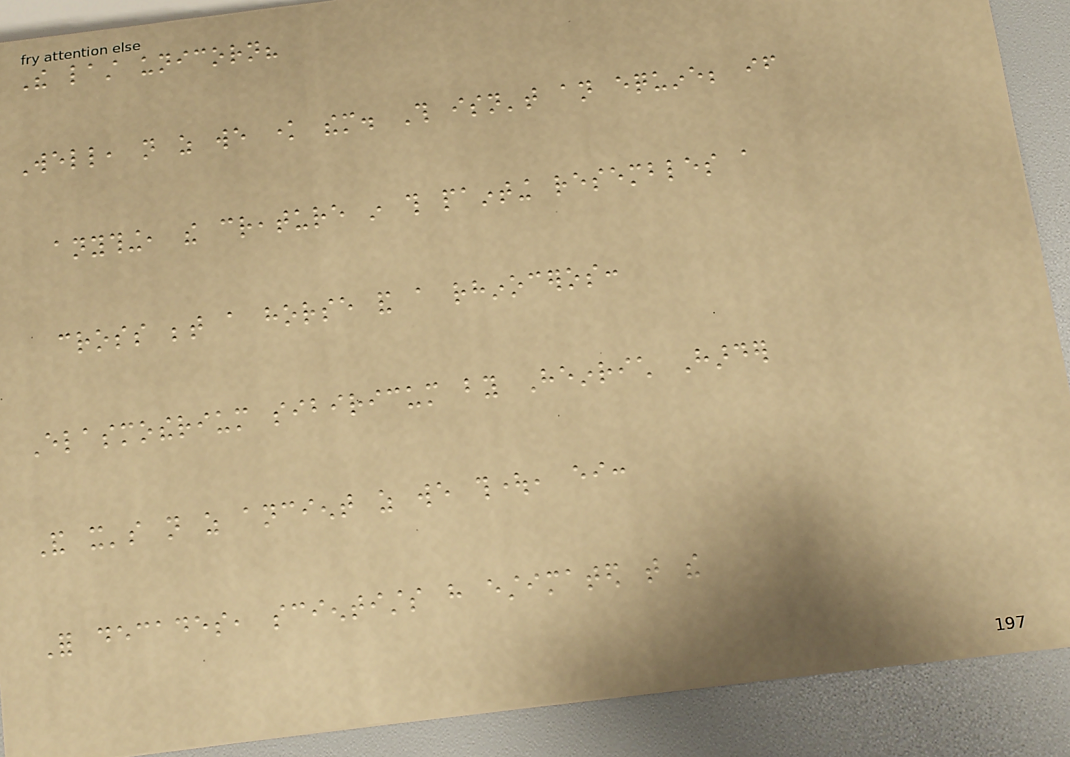The last unicorn?
Well, not as we know them. This isn't an equine; if
anything, the creature in this painting resembles a
cross between a horse and a rhinoceros:
Elasmotherium sibiricum by Heinrich Harder
And it's not as ancient as we thought, either:
For decades, scientists have estimated that the
